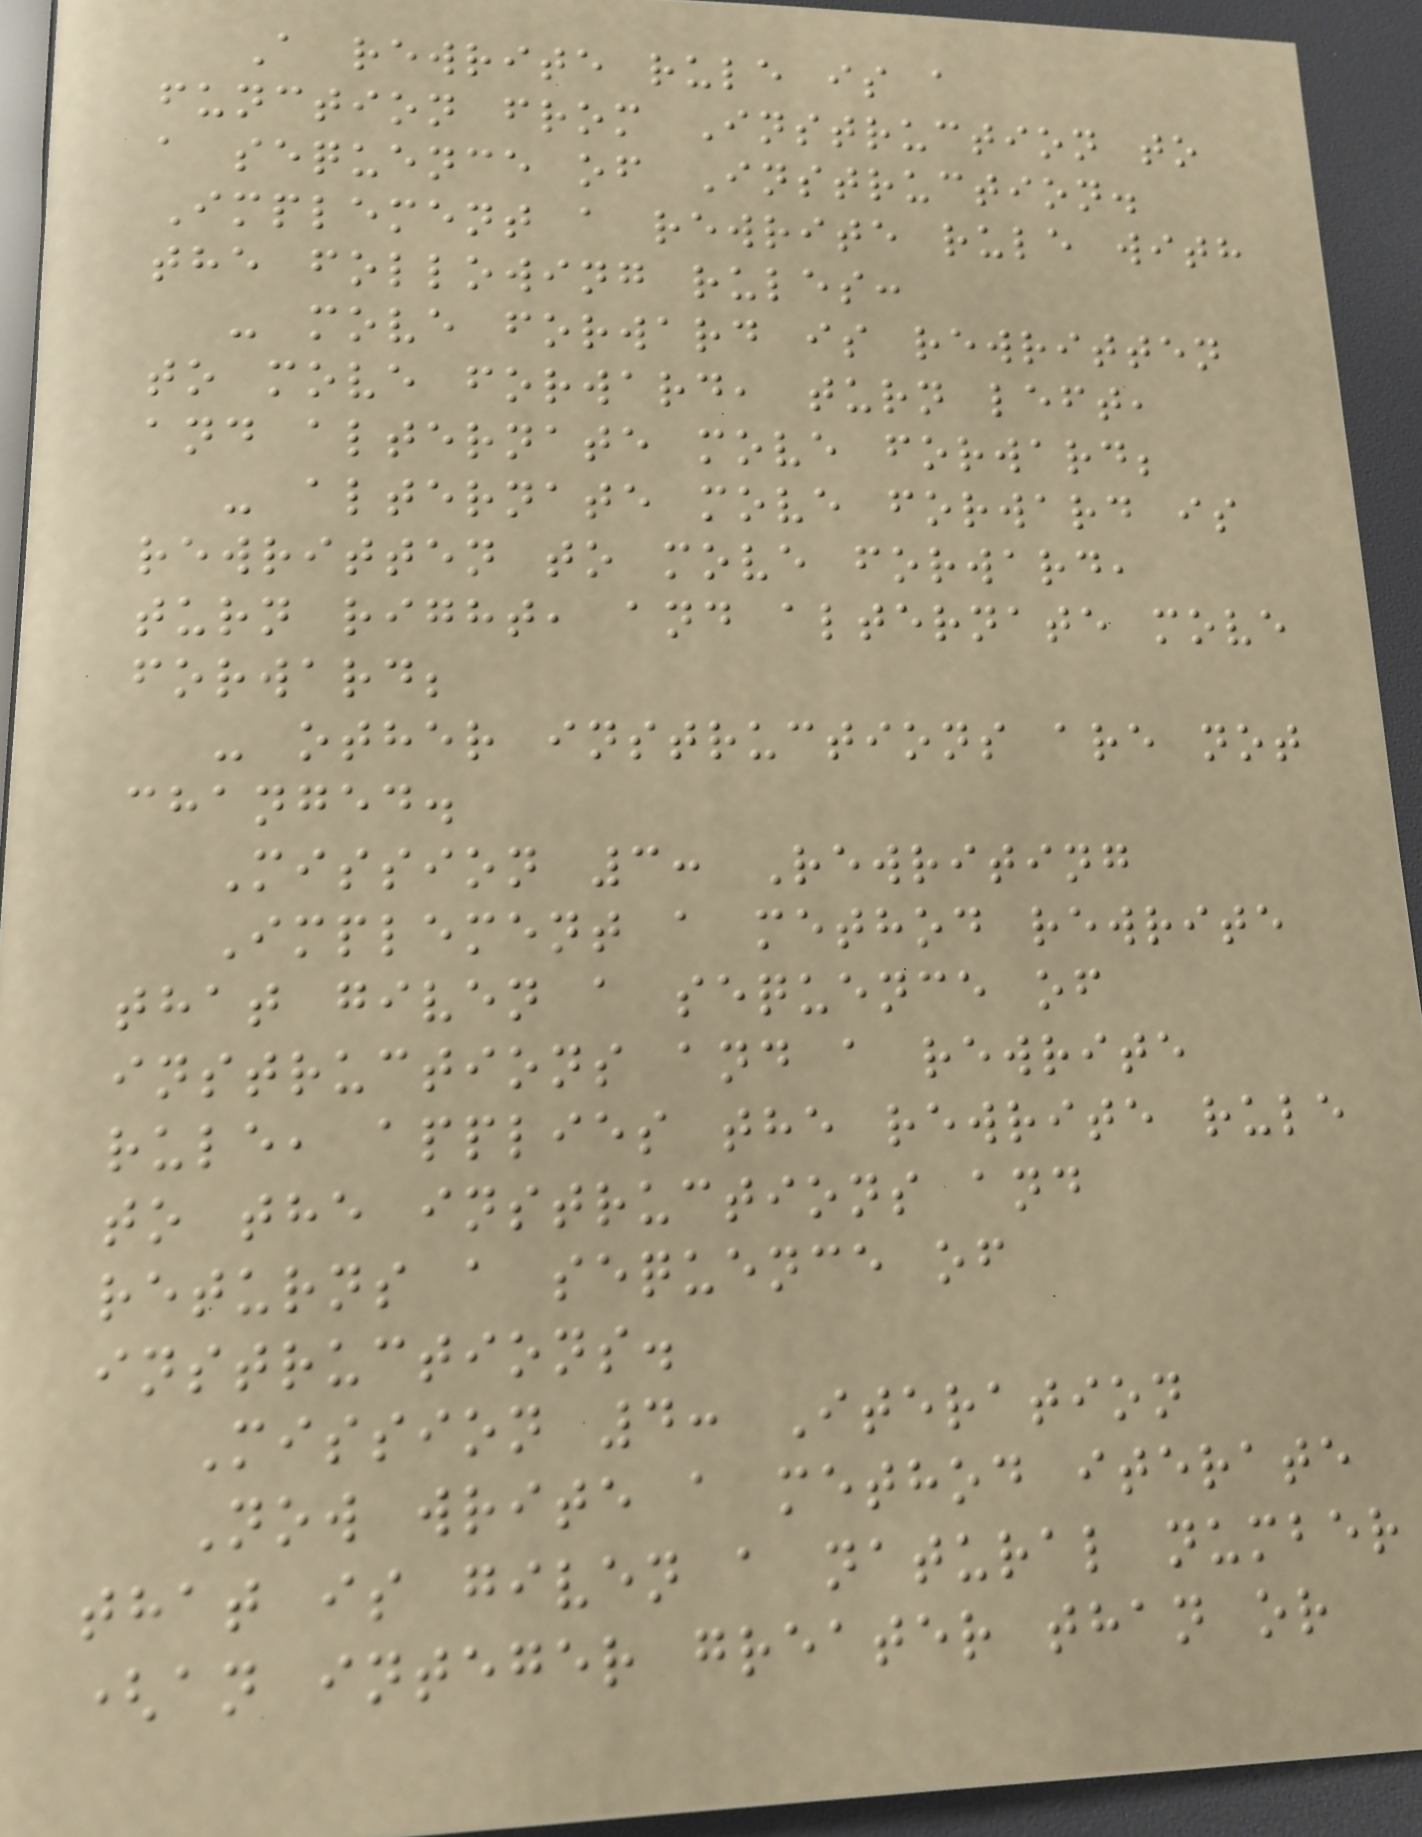A rewrite rule is a
function from Instruction to
a sequence of Instruction.
Implement a rewrite rule with
the following rules:
- move forward is rewritten
to move forward, turn left,
and alternate move forward;
- alternate move forward is
rewritten to move forward,
turn right, and alternate move
forward;
- other instructions are not
changed.
Mission 3: Rewriting
Implement a method rewrite
that given a sequence of
instructions and a rewrite
rule, applies the rewrite rule
to the instructions and
returns a sequence of
instructions.
Mission 4: Iteration
Now write a method iterate
that is given a natural number
(an integer greater than or
